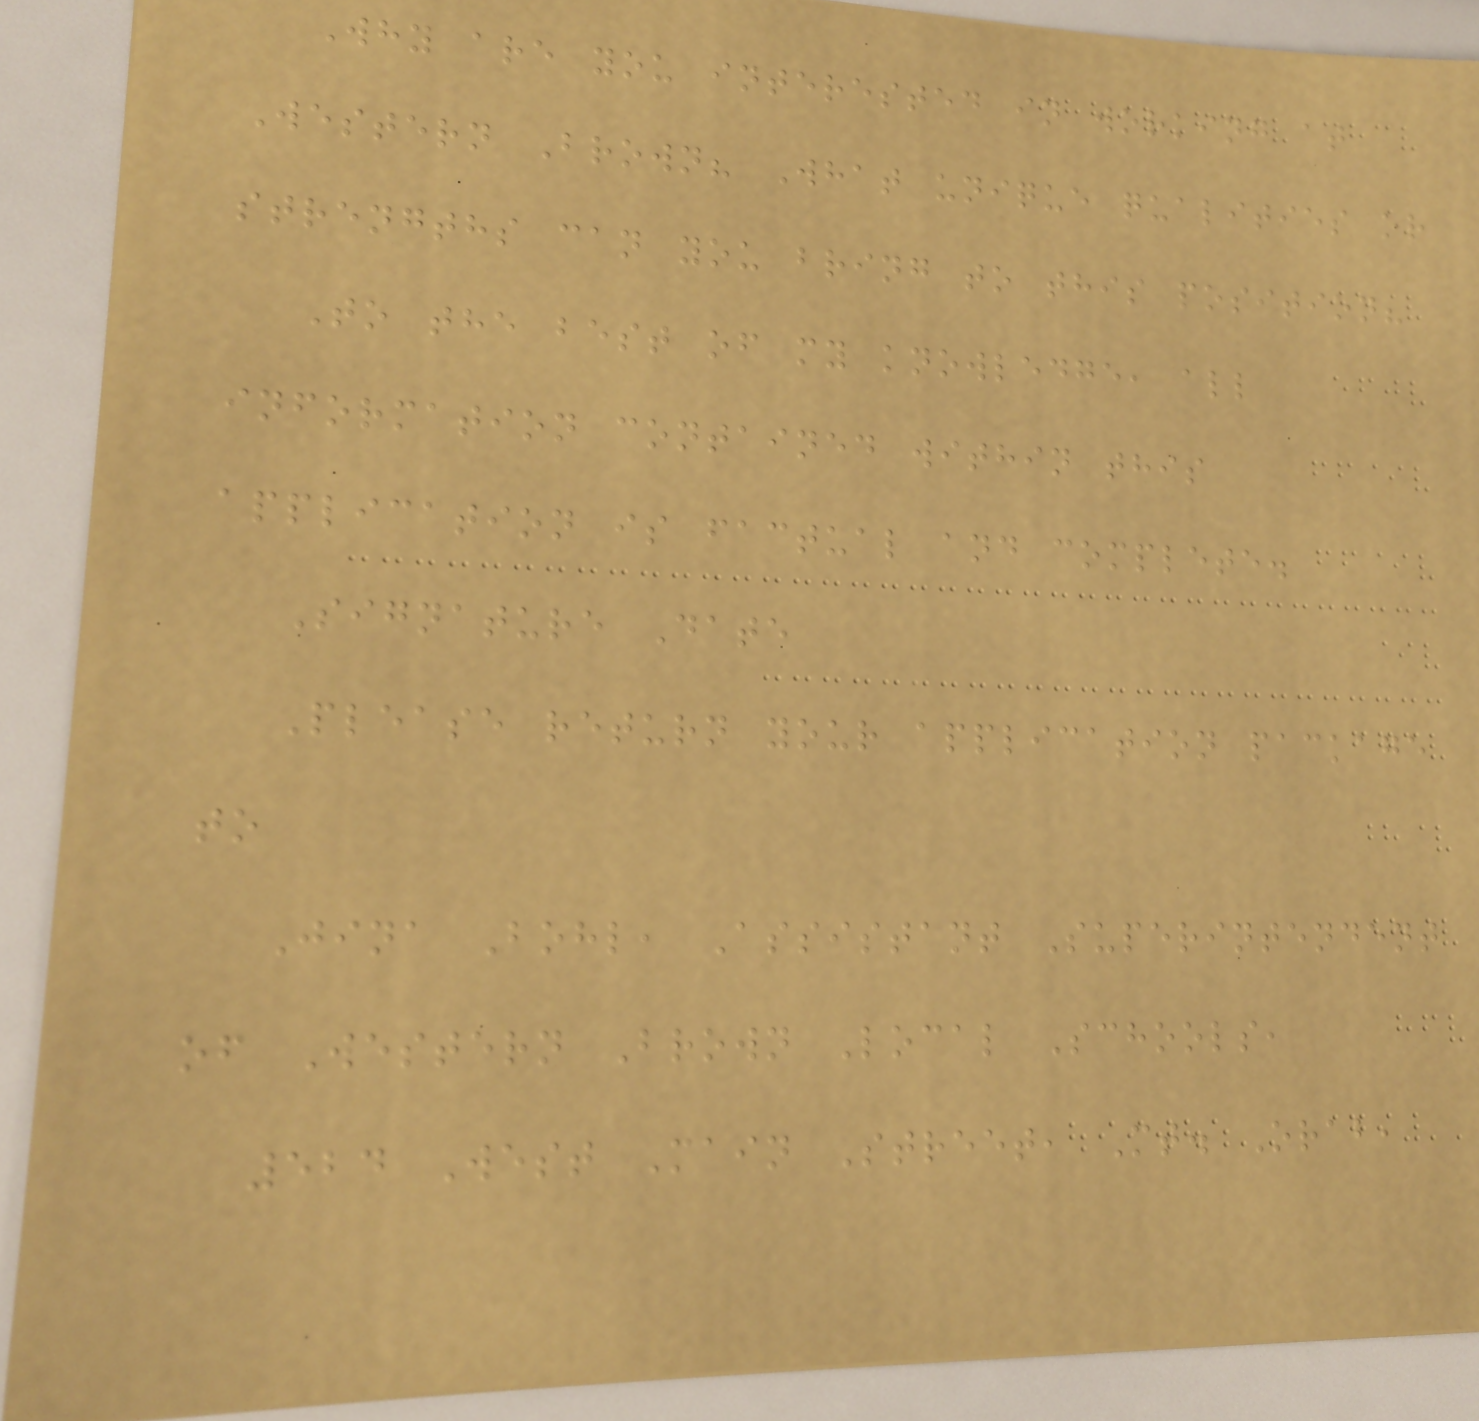Why are you interested in working at
Western Brown? What unique qualities or
strengths can you bring to this position?
To the best of my knowledge, all
information contained within this
application is factual and complete.
Signature Date
Please return your application package
to
Jina Bohl, Assistant Superintendent
of Western Brown Local Schools,
524 West Main Street, Mt. Orab,
